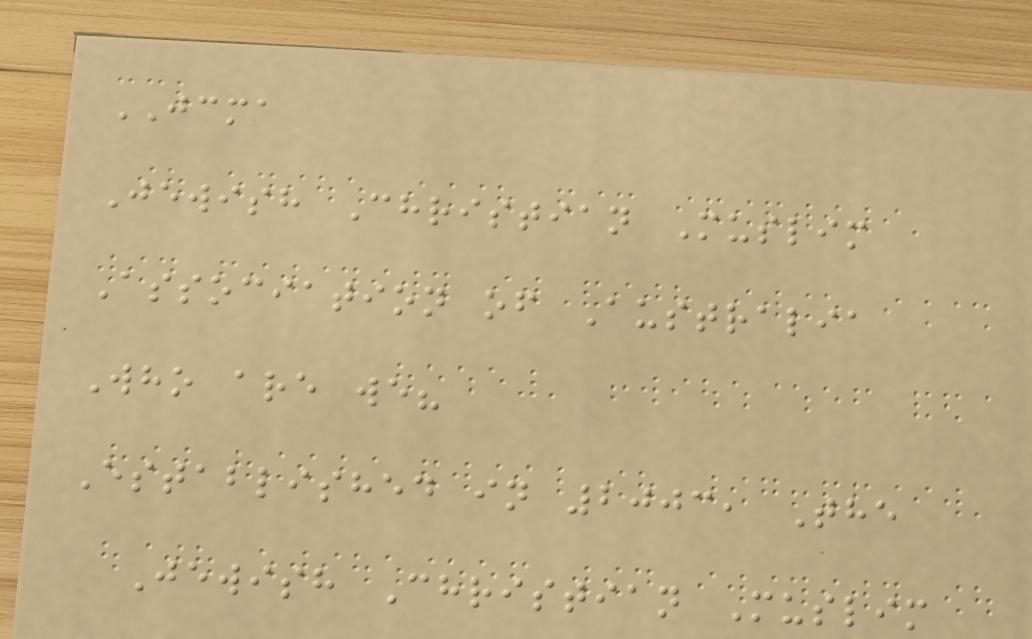JCMA
Jewish Christian Muslim
Association of Australia
Who are we?
Established in 2003, The
Jewish Christian Muslim
